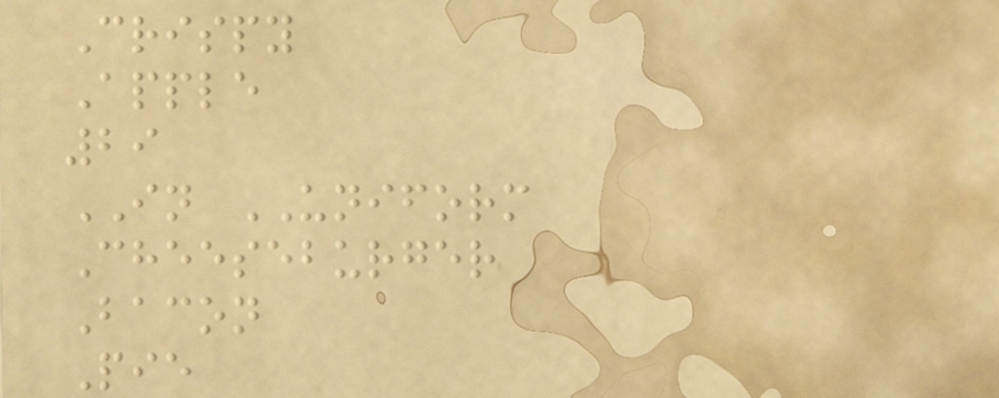Crispy
Apple
29
IN UNIFORM
Cheeseburger
Bacon
Pie
